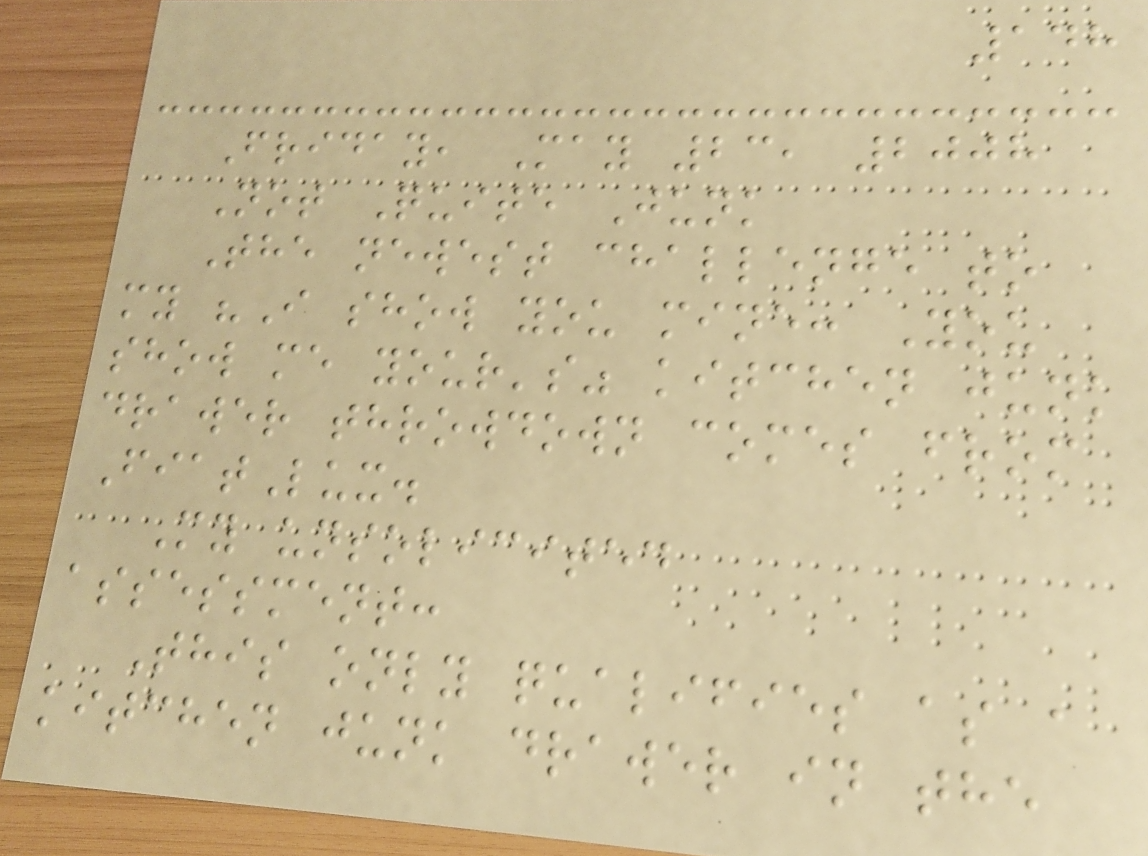148
Friday, May 23, 2008
Not Quite Junk
The newest challenge to
my "I show you mine: You
show me your's" kitchen junk
drawer throwdown comes from
FiatLux.
My unsolicited
assessment:
This only qualifies as a
kitchen junk drawer in the
